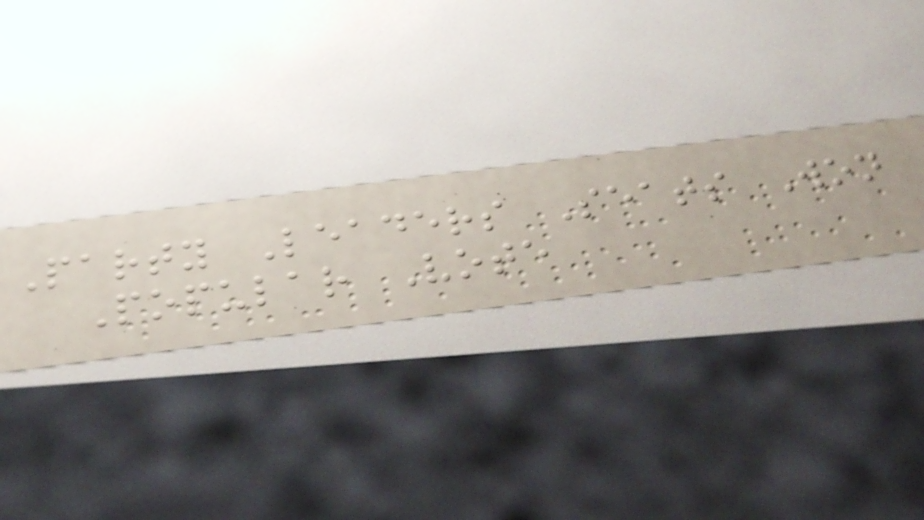Party Leaders Seats Won
Popular Vote
